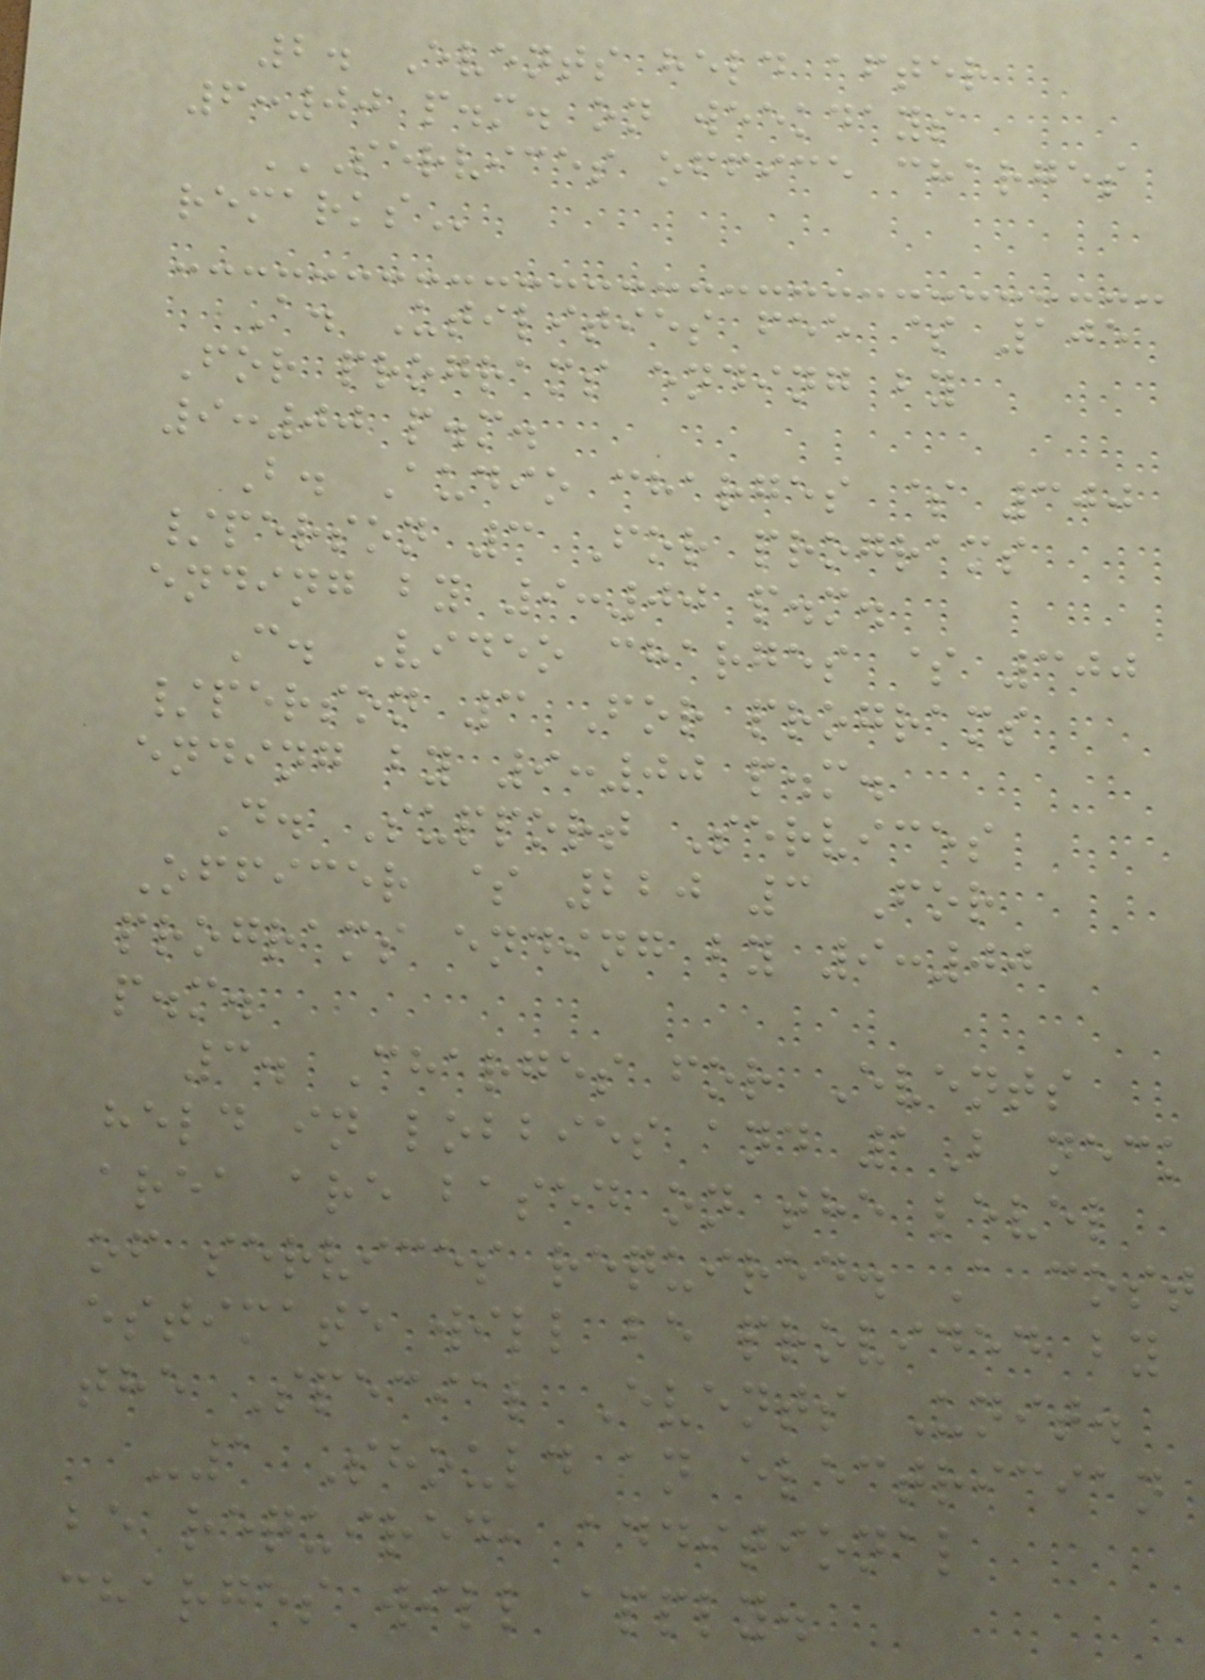2. Events held after
6:00 p.m. on weekdays
SERVICES OFFICE CHARGES
REMARKS
A. Utilities fee $ 105
For programs ending by
9:00 p.m.
B. Audio charges $ 300
/person 3 For programs
ending by 9:00 p.m.
C. Video charges $ 300
/person 3 For programs
ending by 9:00 p.m.
D. Support Services
Officer $ 220 3 For
programs ending by 9:00
p.m.
3. Charges for Events
held in lobbies and 1B neck
area are based on the level
of services required. A cost
estimate will be provided by
the Special Events Unit.
-1 Should an electrician
be required, additional
charges will apply.
